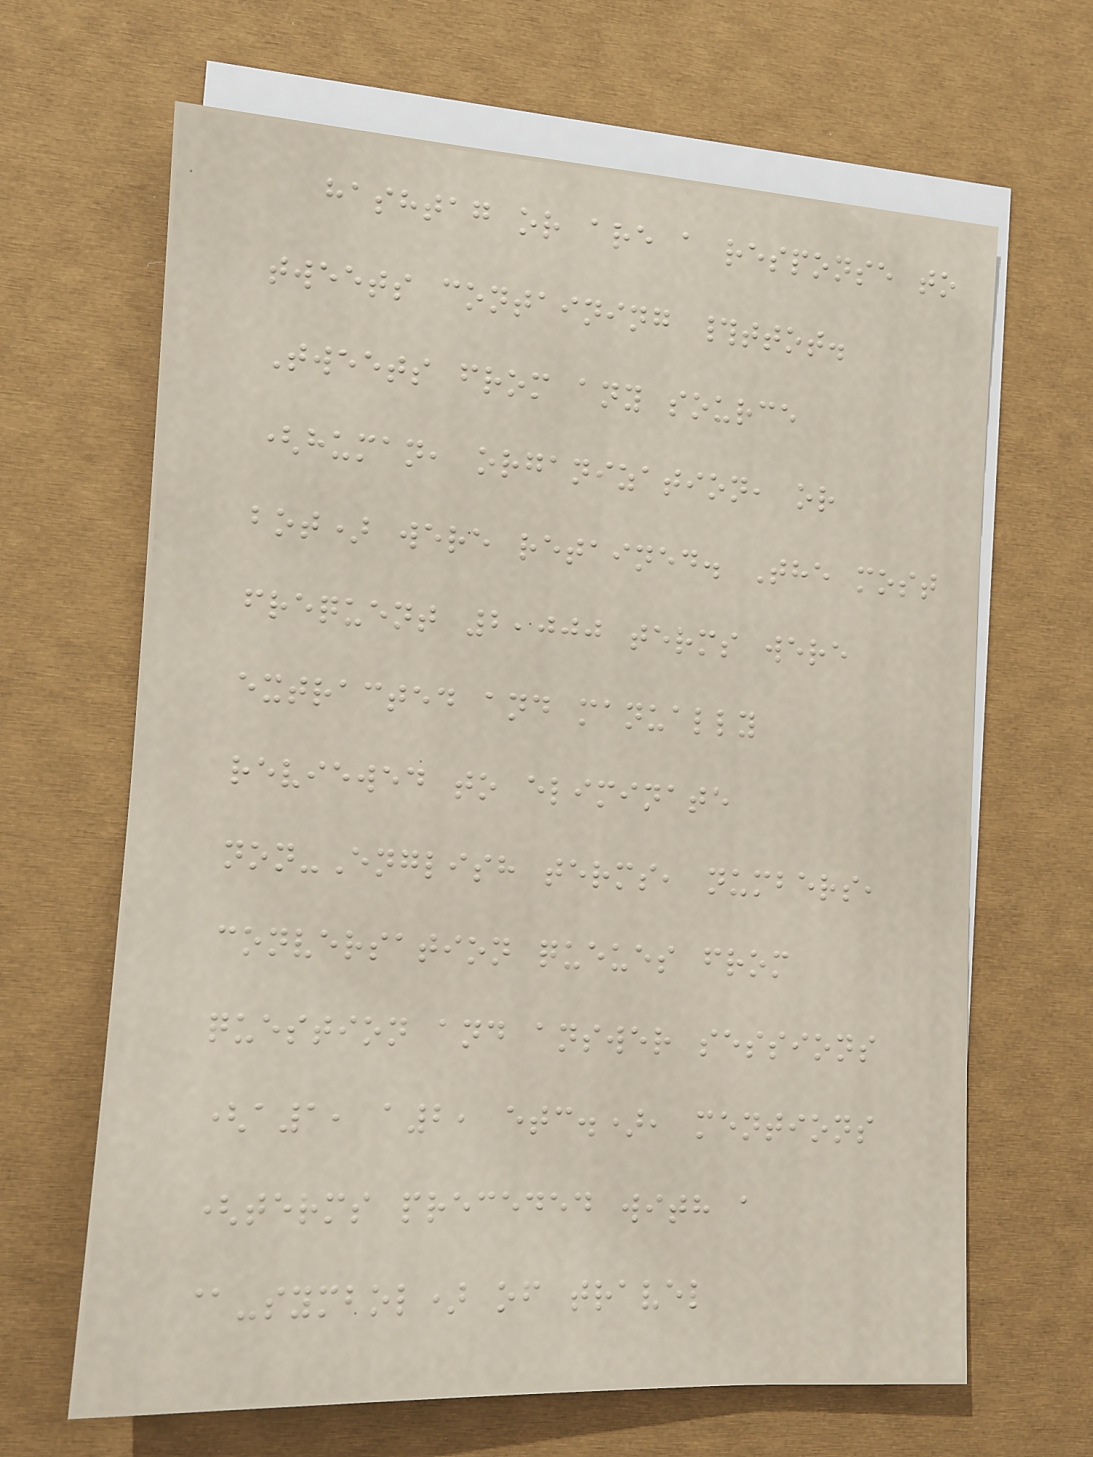hashtag or are a response to
tweets containing #ttot.
Tweets from any source
(human, organization, or
bot) were retained. The most
frequent 2,000 terms were
extracted and manually
reviewed to eliminate
non-English terms, numbers,
conversation queues from
question and answer sessions
(a1, a2, etc.), mentions
(terms preceded with a
@-symbol) of travel
